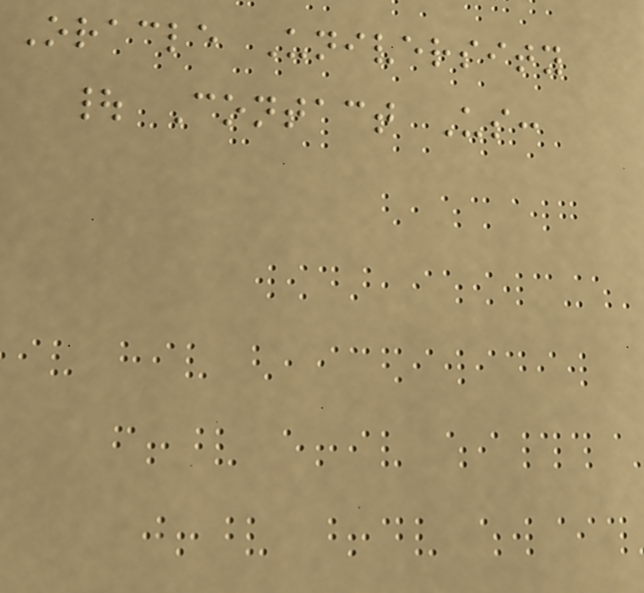Oracle University
| Contact Us:
